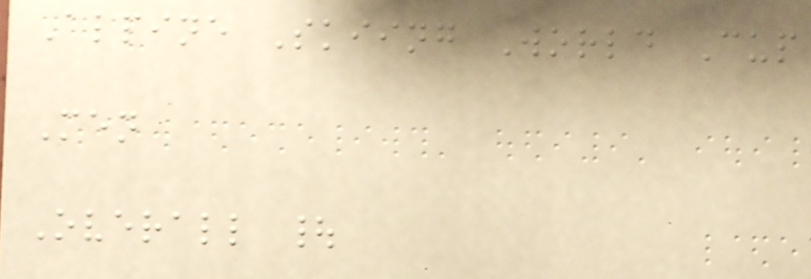Alpine Skiing World Cup
Men
Overall |
